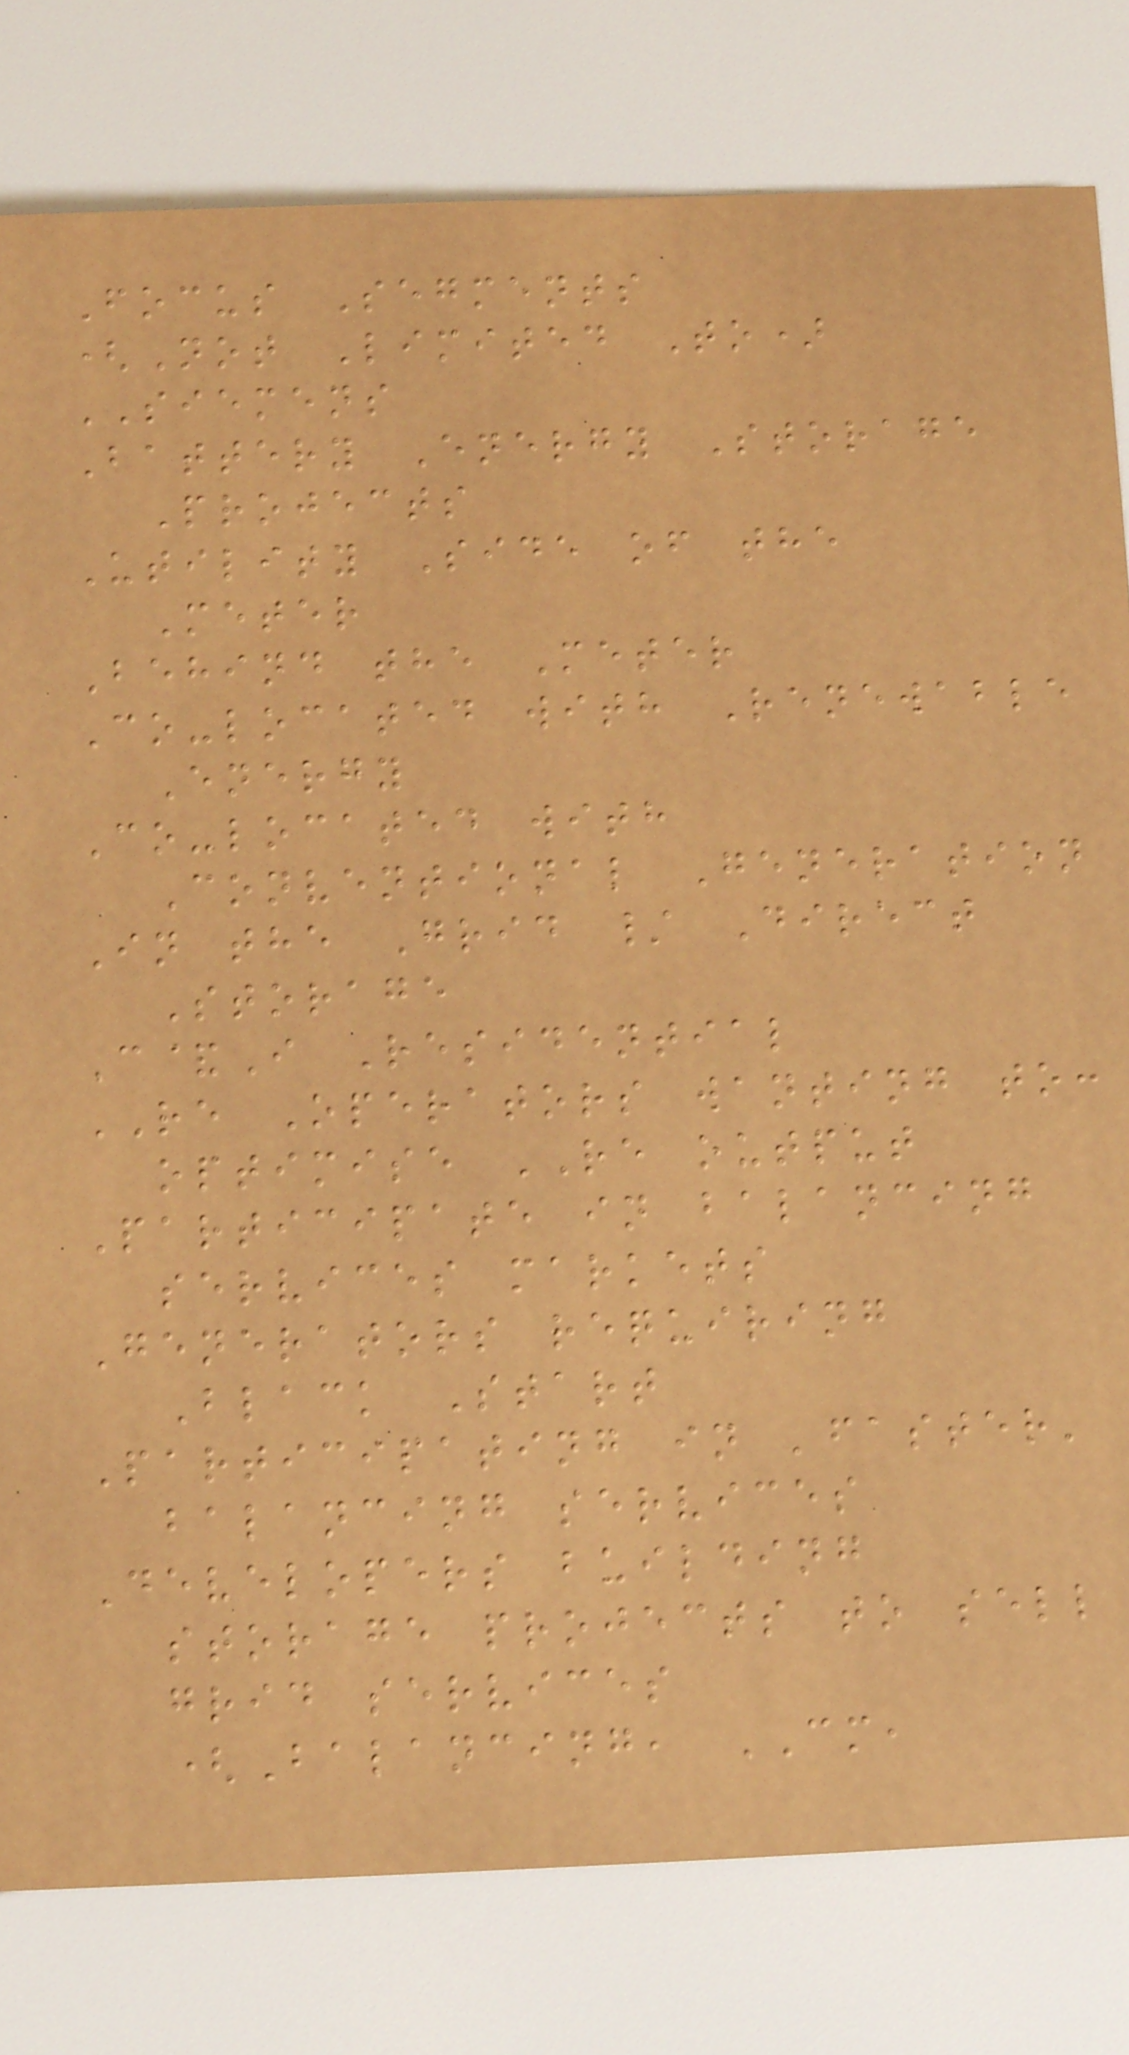Focus Segments
(Not Limited To)
SIEMENS
Battery Energy Storage
Projects
Utility Side of the
Meter
Behind the Meter
Co-located with Renewable
Energy
Co-located with
Conventional Generation
In the Grid / Direct
Storage
C&I Residential
RE Operators wanting to:
optimise RE output
Participate in balancing
services markets
Generators requiring
Black Start
Participating in 'faster'
balancing services
Developers building
storage projects to sell
grid services
(Balancing, CM,
